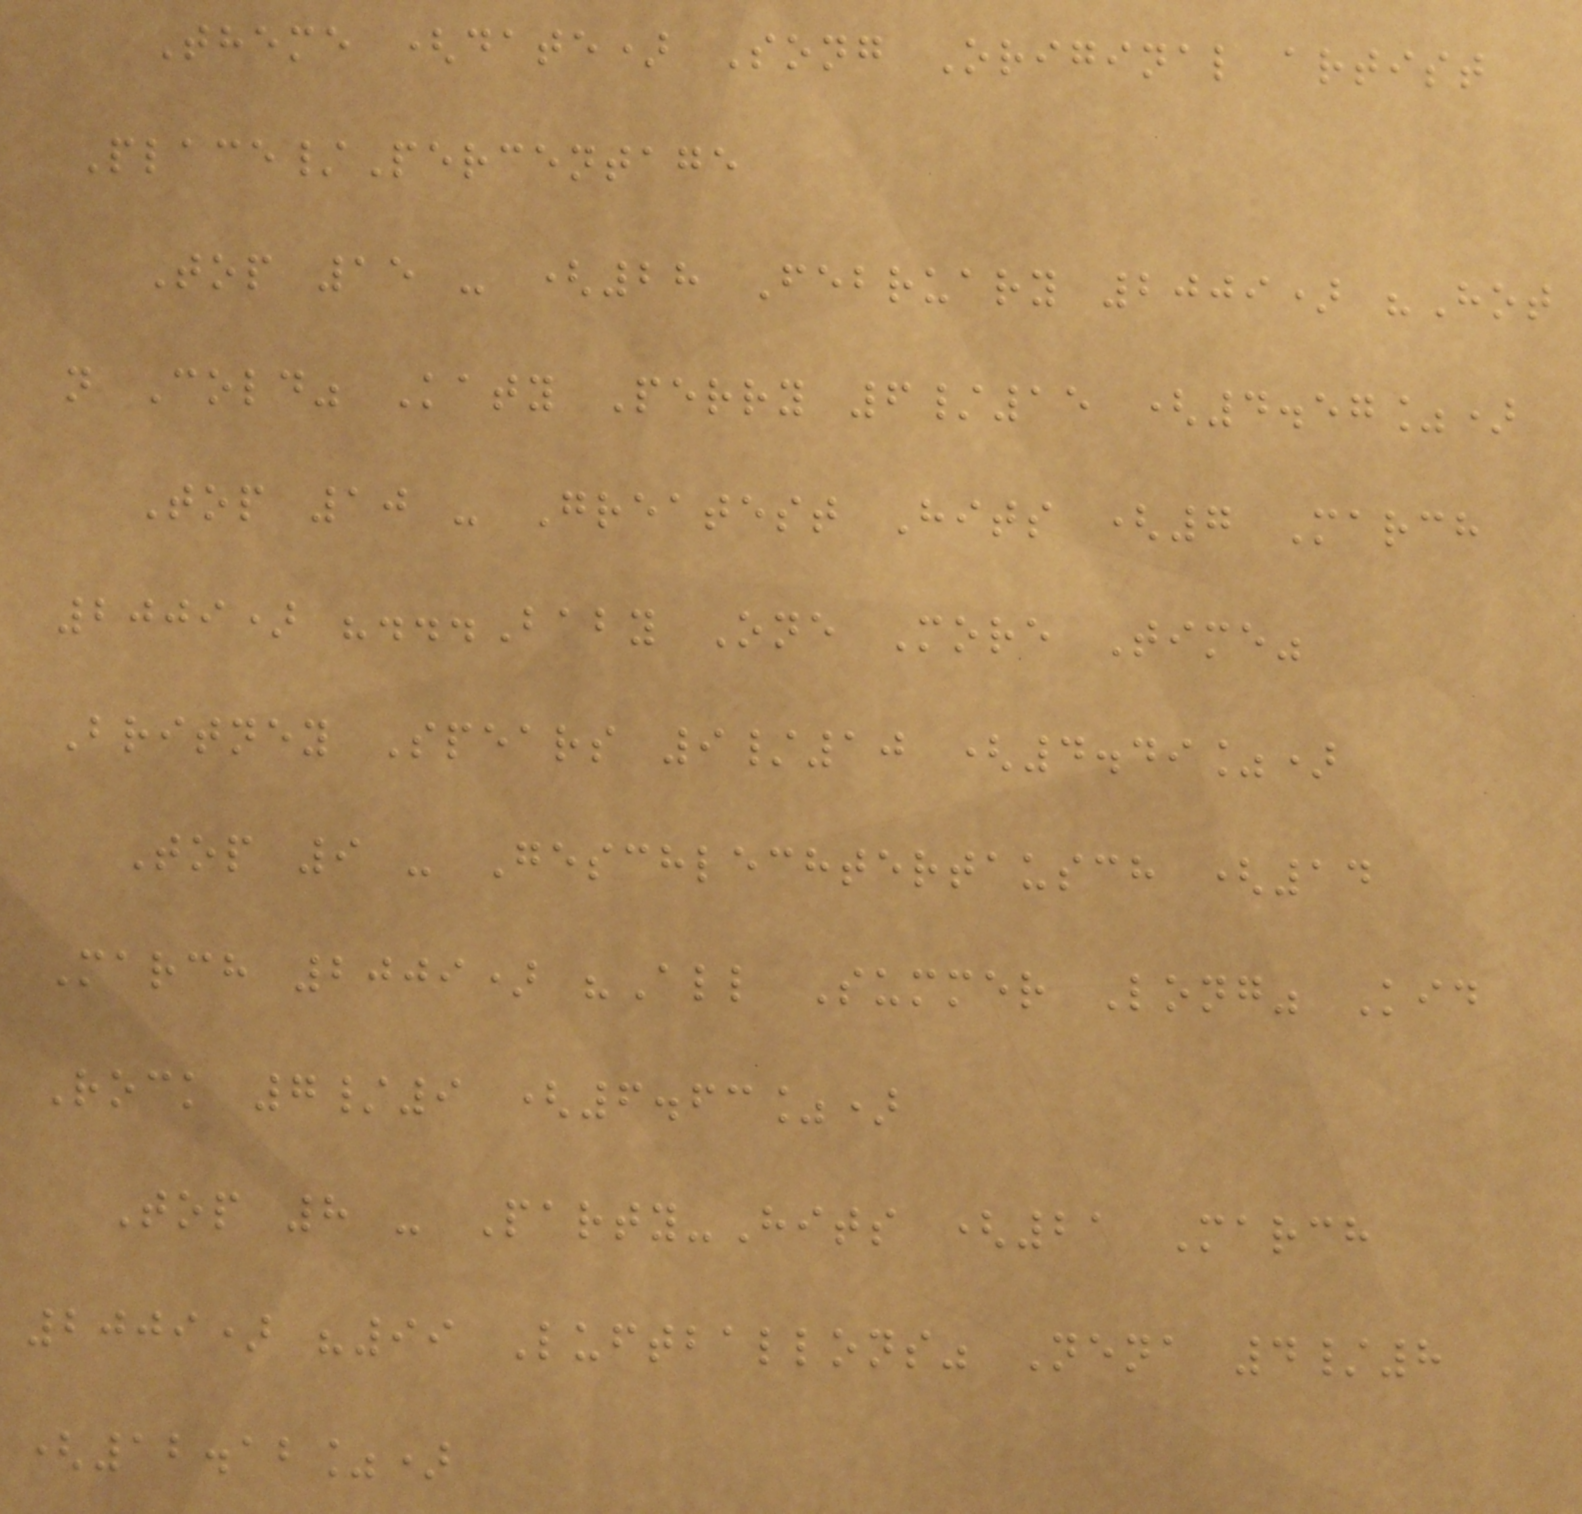Theme (date) Song Original artist
Place/Percentage
Top 15 - (28 February 2009) "Hot
n Cold" Katy Perry 6/15 (4.57%)
Top 10 - Greatest Hits (7 March
2009) "...Baby One More Time"
Britney Spears 9/10 (4.49%)
Top 9 - Geschlechtertausch (14
March 2009) "All Summer Long" Kid
Rock 7/9 (6.63%)
Top 8 - Party-Hits (21 March
2009) "99 Luftballons" Nena 4/8
(12.12%)
